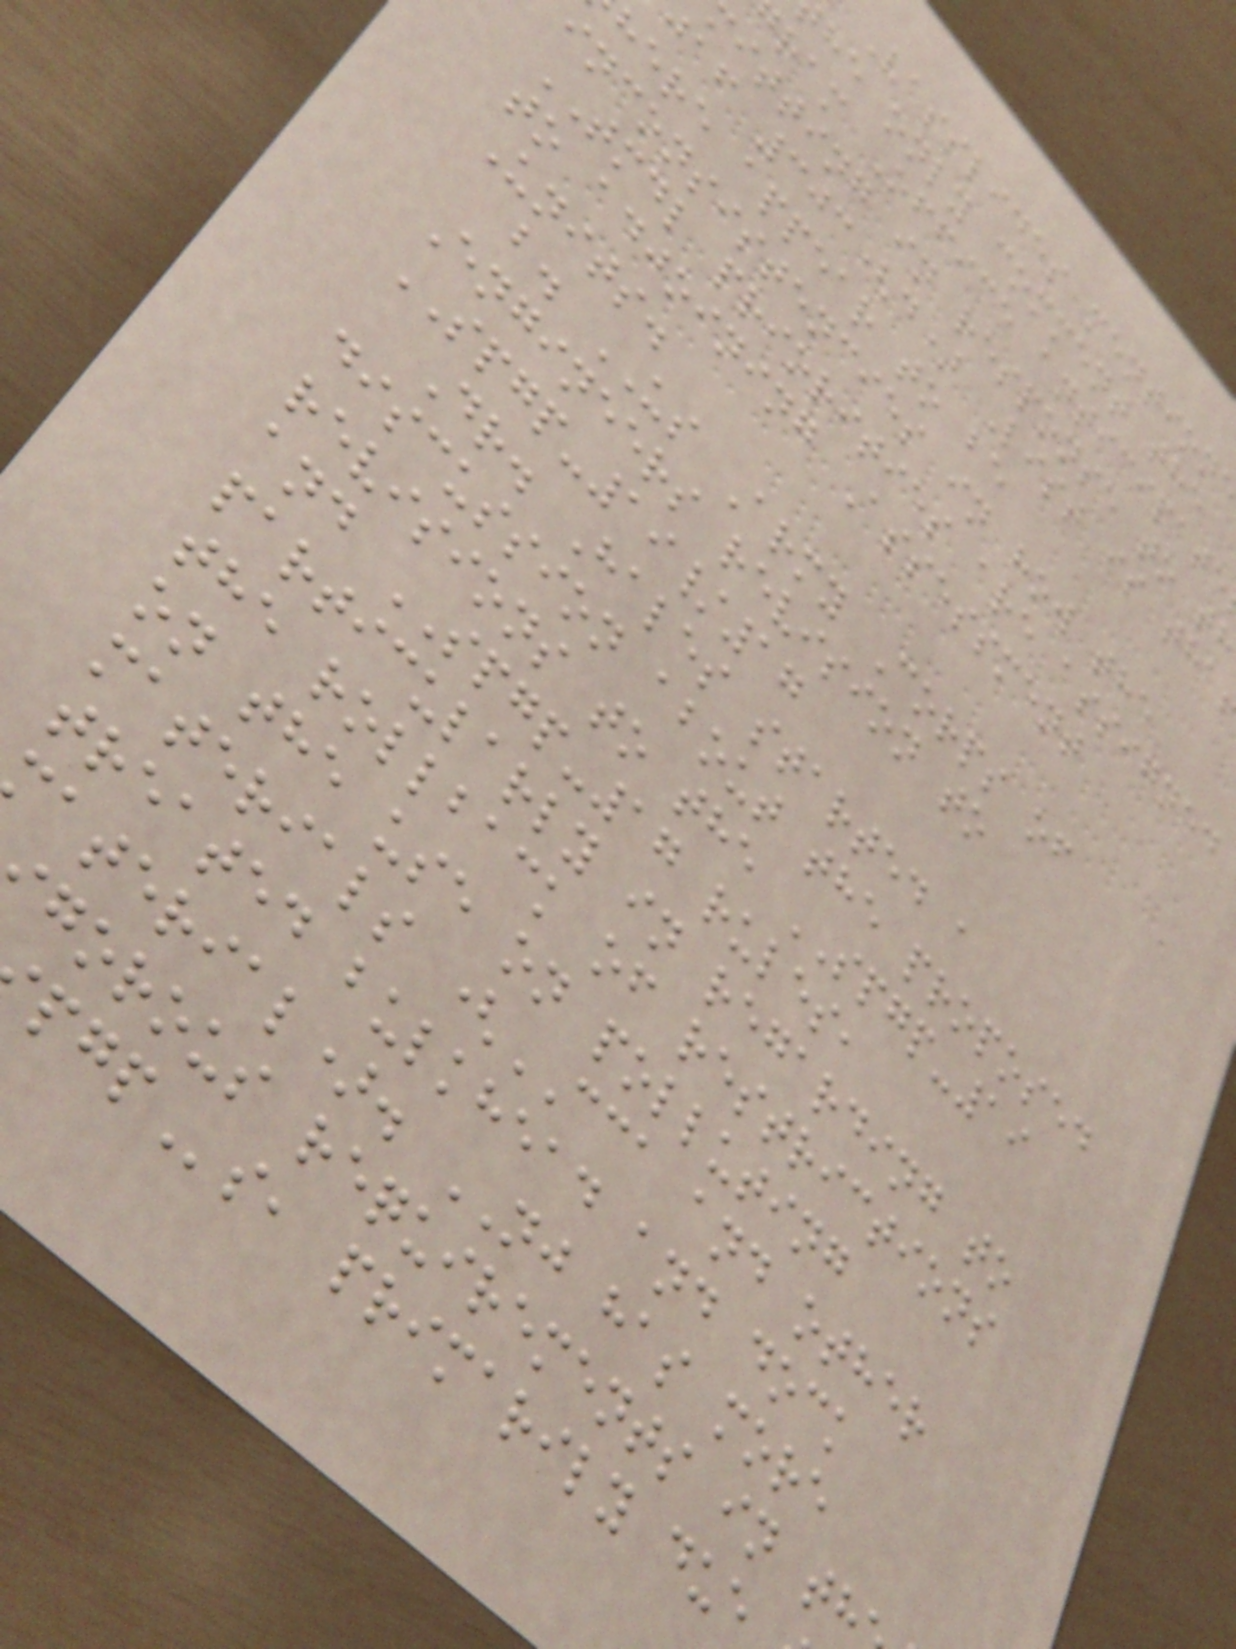Vasslides mention
he only comment the
ram Office anticipate
itting in response to t
jaf 303(d) List is tha
here appear to be
inconsistencies in how the
TMDL priorities are assigned
to adjoining Assessment
Units.
b. US Army Corps of
Engineers revision to
SPGP-19/17
Dr. Hales started a
discussion about the proposed
revisions to the SPGP-19
and SPGP-17 rules,
particularly in regarding to
the rollback of restrictions
on the use on polluting
materials (CCA and other
treated bulkhead and dock
aterial). NJ has more
gorous requirements in th
s, primarily due
